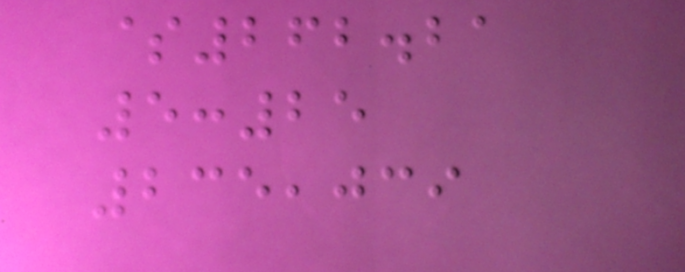$262.21
5:25
235,039
